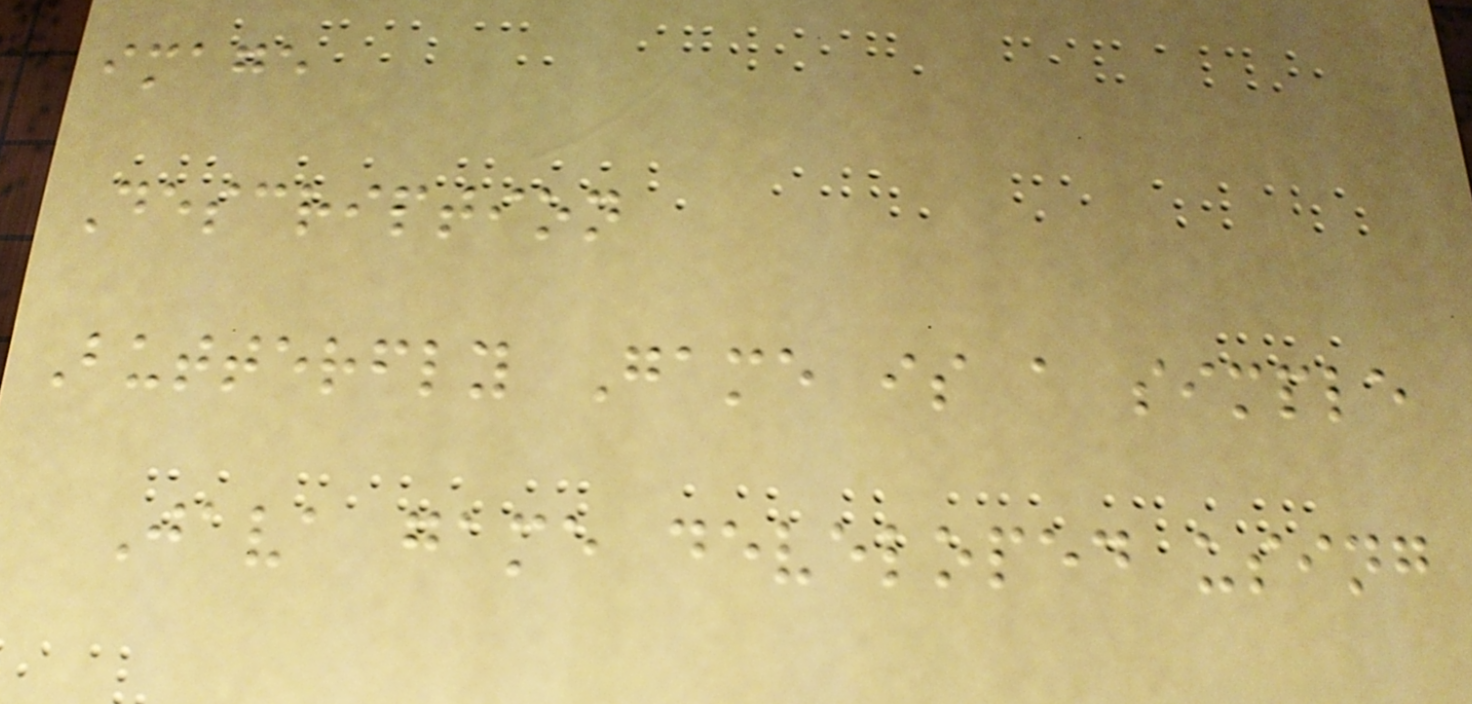image
Description
Butterfly Game is a simple
Java game developed using
